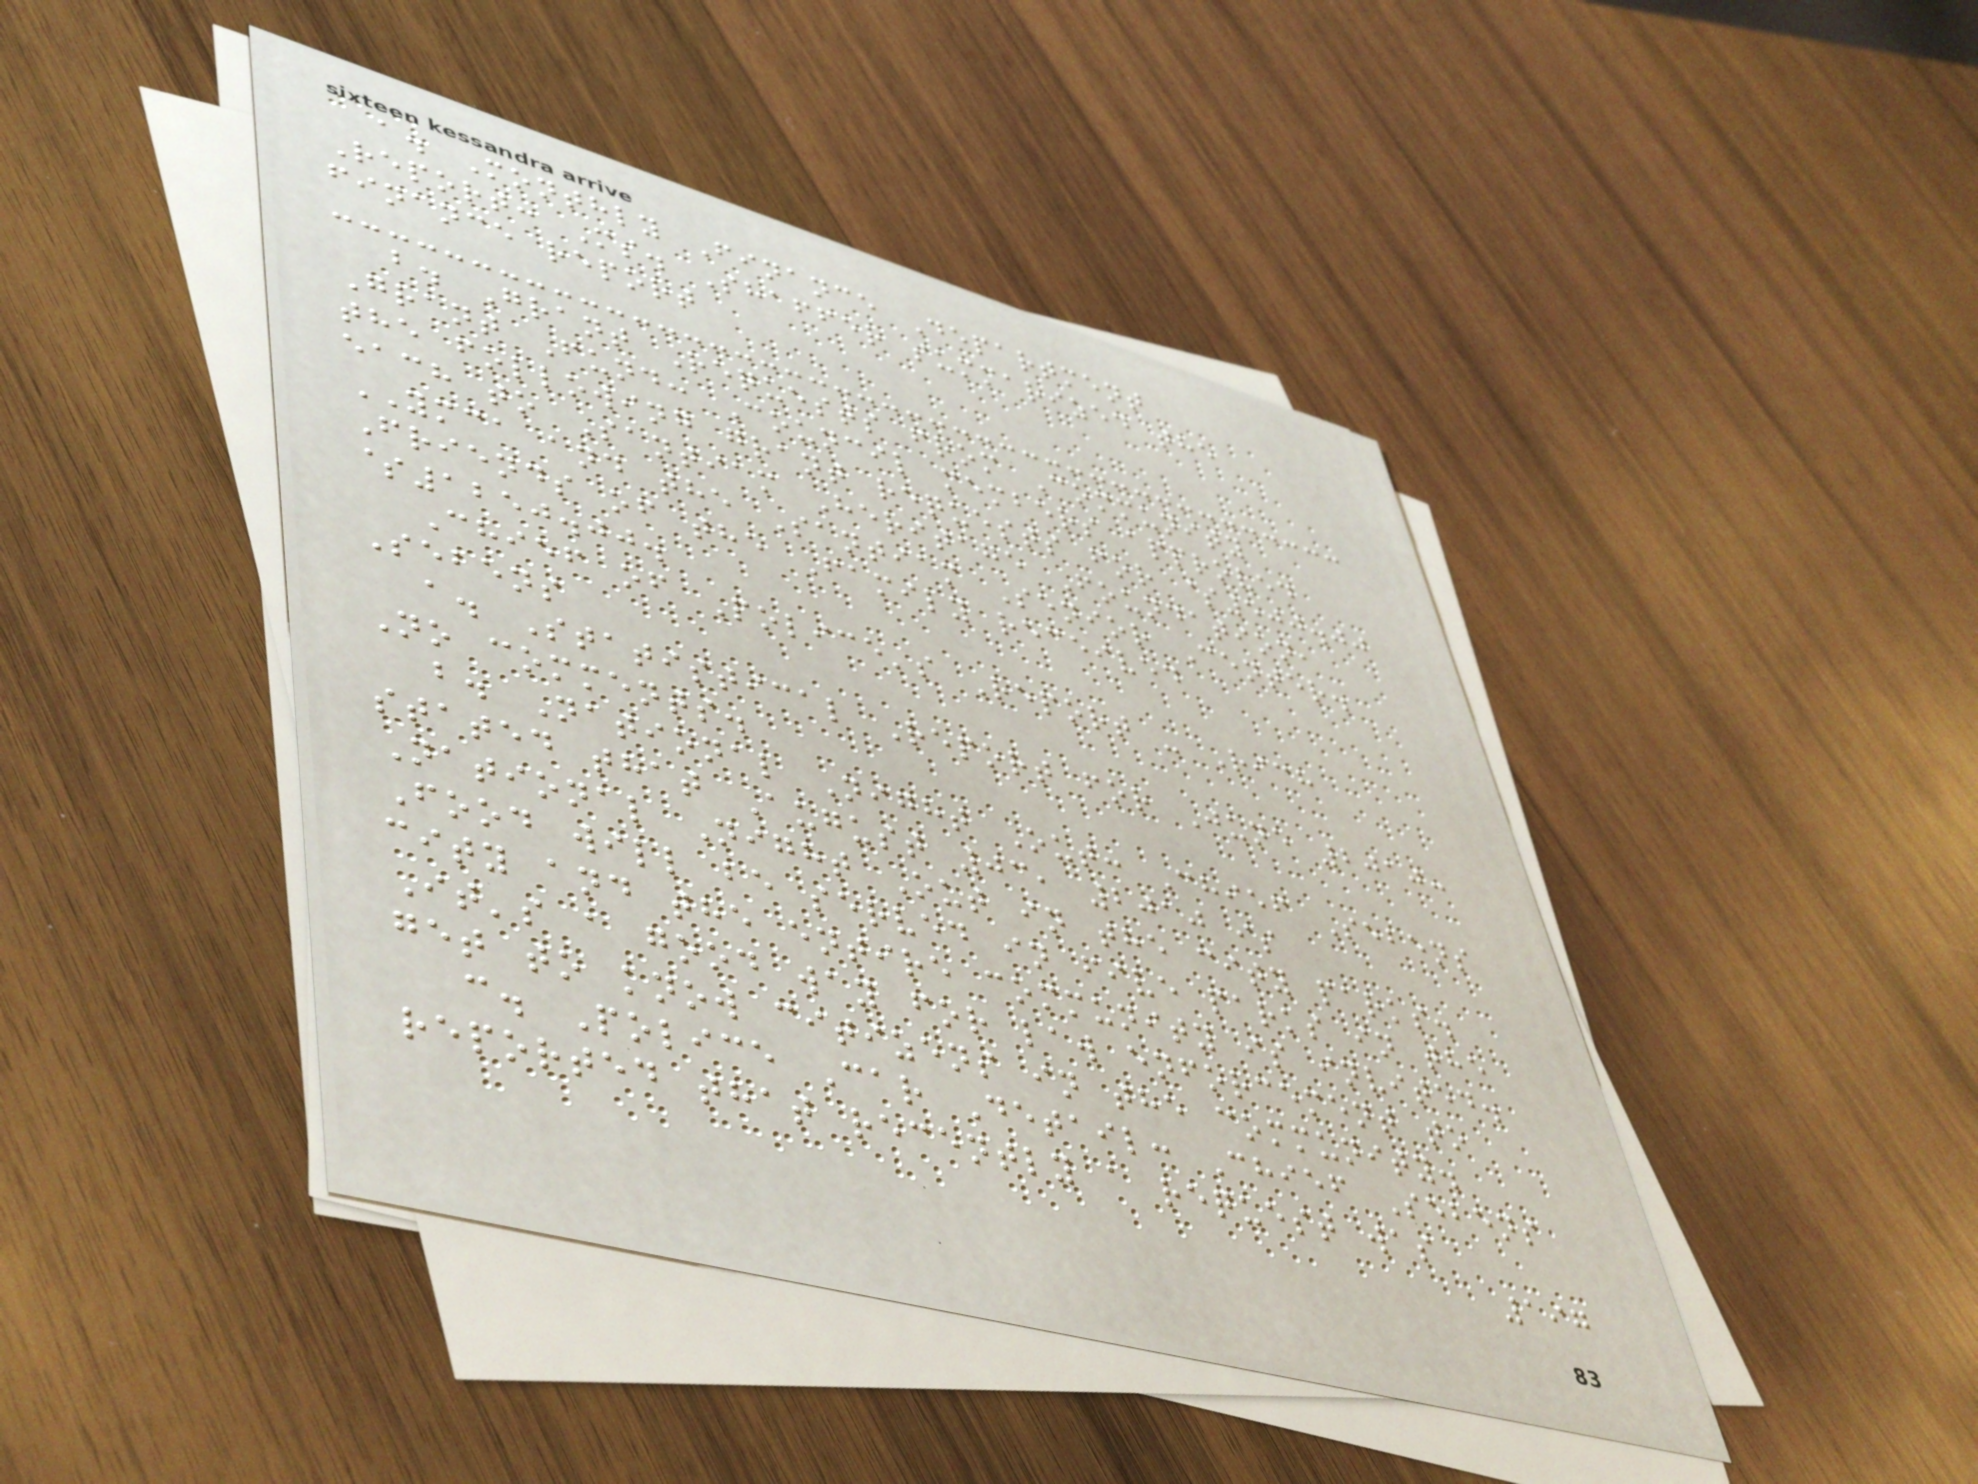a. Monthly Finance Department
Report: Ms. Shaffer summarized the
finance report
b. Grant Requests from Community
Grant Fund: Council members approved
the following grant requests for $500.00
each to Santiam Heritage Foundation,
YMCA and the Santiam Senior Center.
Friends of the Family received
$1250.00.
Chief of Police's Report - Rich
Sebens
a. Statistical Report for June 2010:
No comments.
b. National Night Out: Chief Sebens
stated that August 03, 2010 is
National Night Out in the city parks.
Food will be served in five parks in the
city and the entire community is invited.
It's a good way for law enforcement to
get to know citizens in the community.
c. Police Car Detail: Chief Sebens
reported that recently a request was
197
